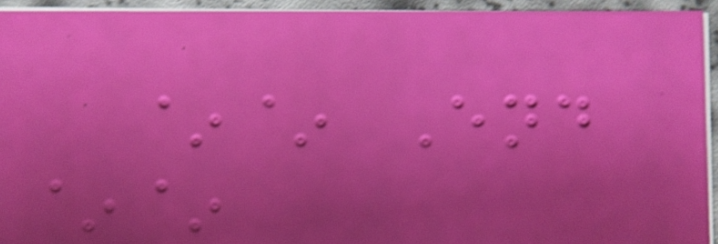~~ End
~~
